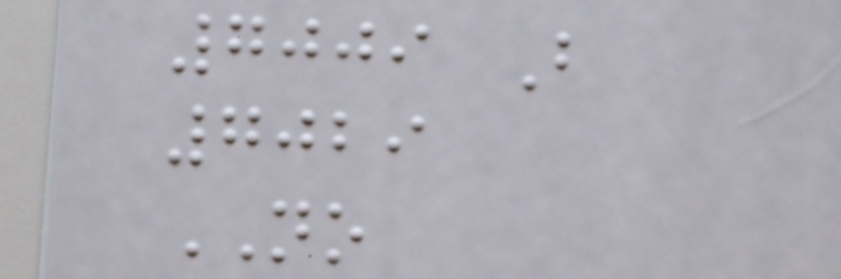7009 B
7029
NO
